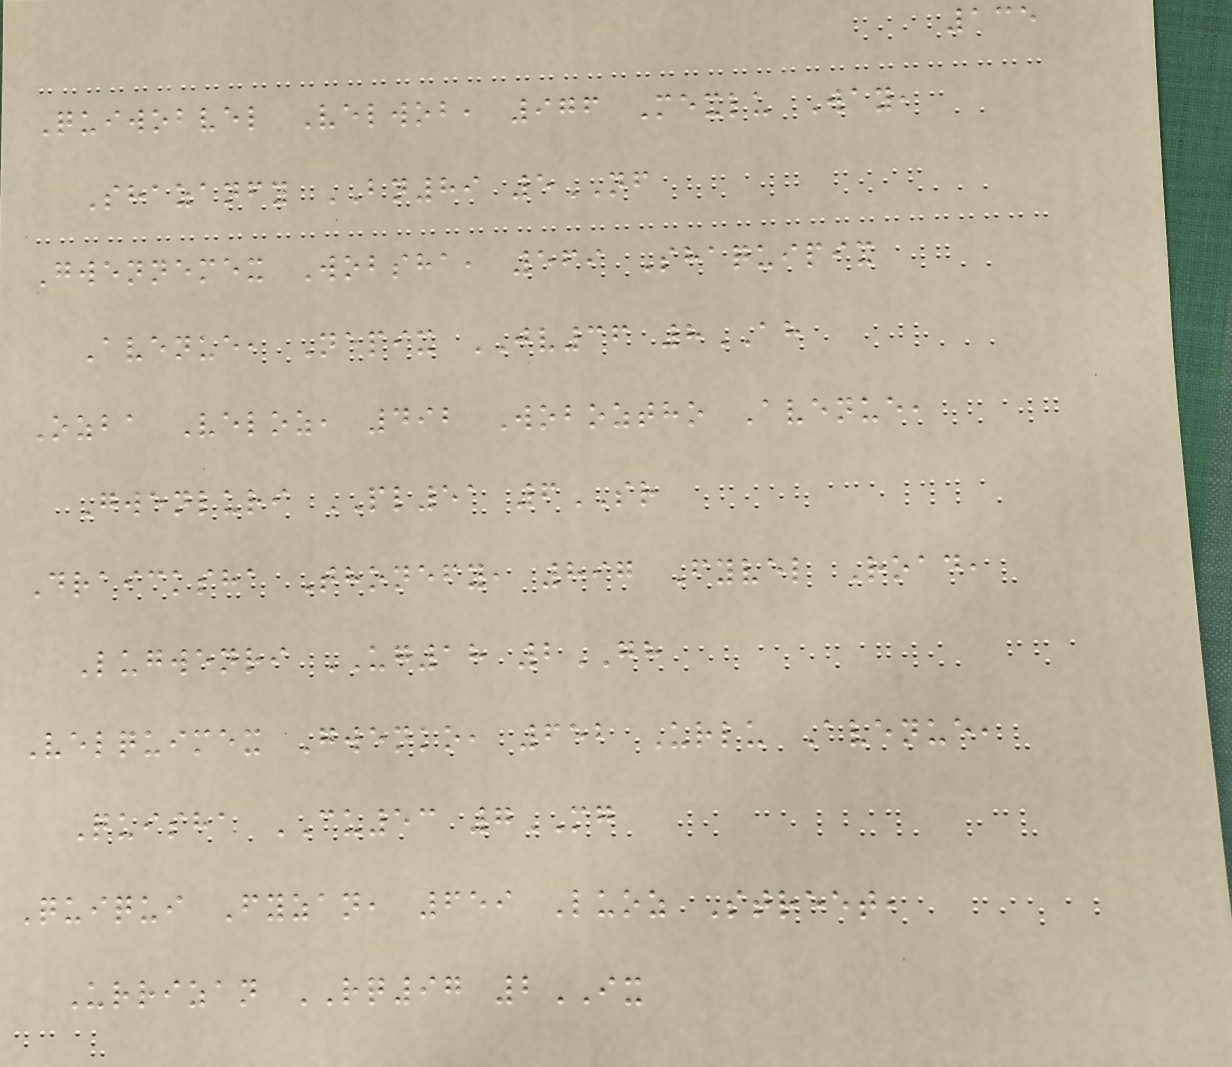135
Quiwobvel Velwob, 976 Mexlu Way,
Shazanfy BN89 5NF
Gwennemex Wobsha, 569 Shaquipix
Avenue, Nepix JV36 8AH
Ozba Veloz, 492 Woboztho Avenue,
Gwenluri PL51 6SR
Draicksha Thonefy, 897 Fyvel Road,
Lugwenri UG18 2GH
Velquimex Gwenko, 652 Urlu Avenue,
Quisha CU53 7MG
Quiqui Fyzan, 659 Luoz Street,
Urrizan RQ97 2IX
